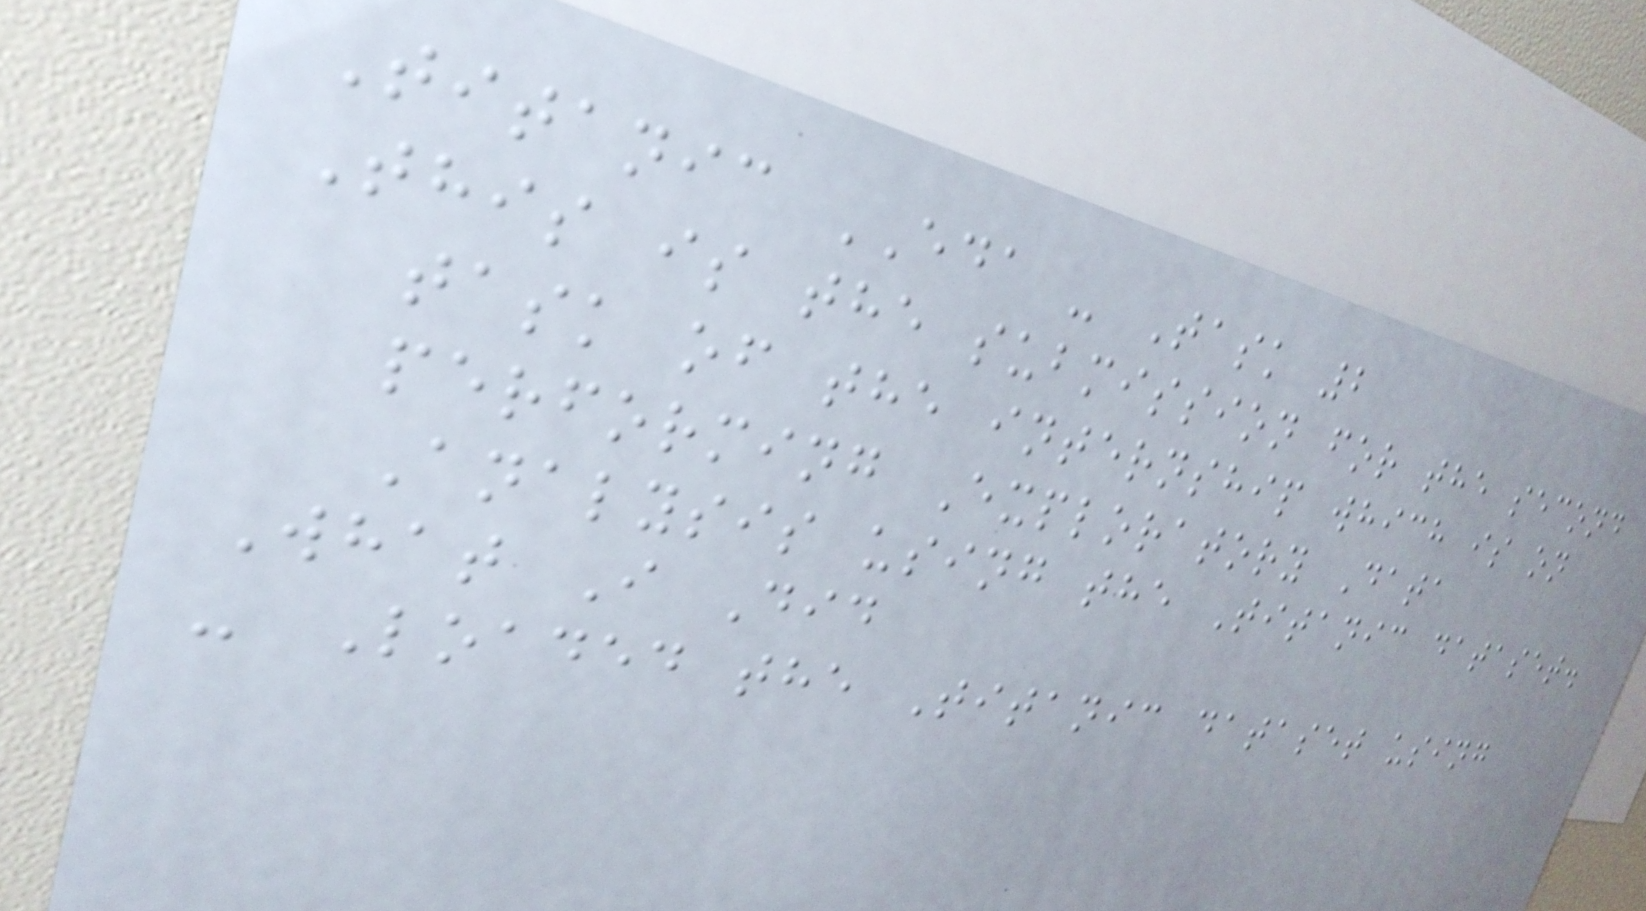Titanic EDA - Task 2
This is the submission for the second
task of the internship which is on
performing Exploratory Data
Analysis using the Titanic dataset.
What I Did
- Loaded the Titanic dataset using
